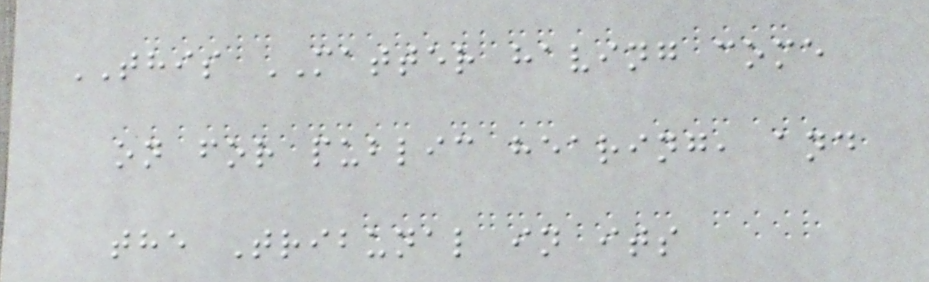THIS MATTER having come
on for public hearing, and
the Tribunal in its
